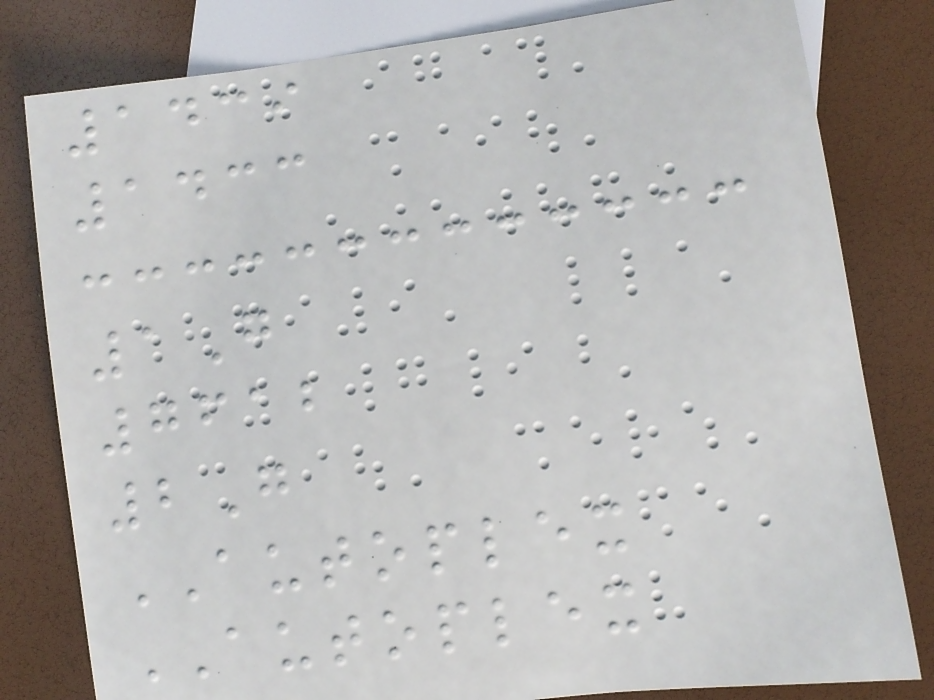1439
1433
1G
7612
2G
AUTOPLEX
AUTOPLEX
